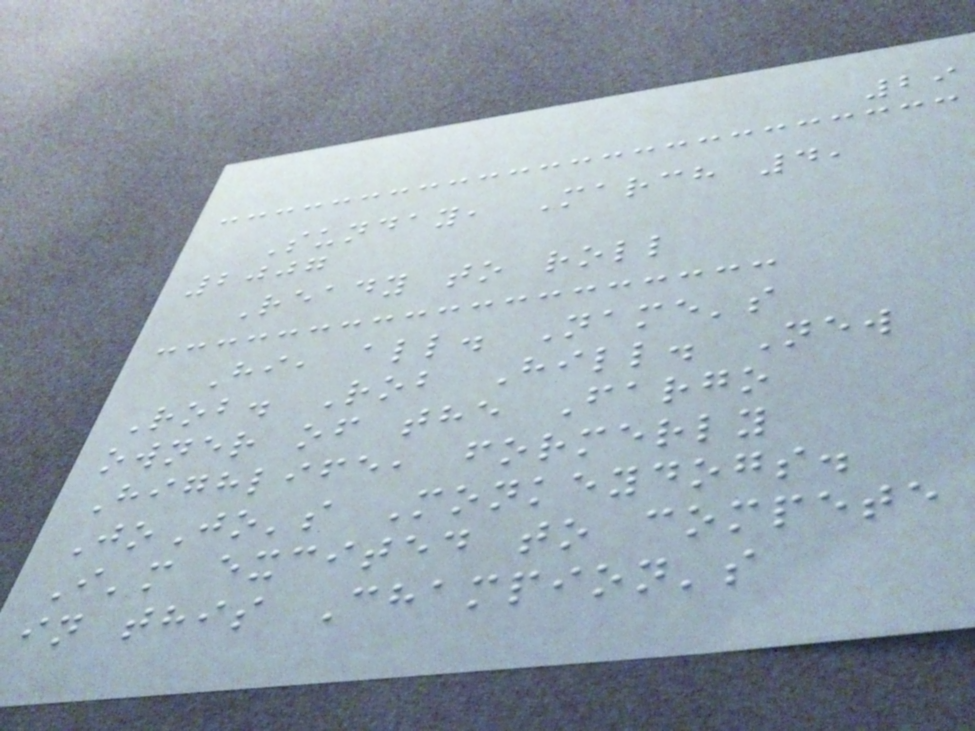29
Sunday, March 4,
2007
Ready to roll
Hi, all. Name's
Rob. Rob Hill. New
owner of the Fargo
Highlife, formerly
JoJo's Monkeydogs.
I'm excited to compete
in this Champion's
